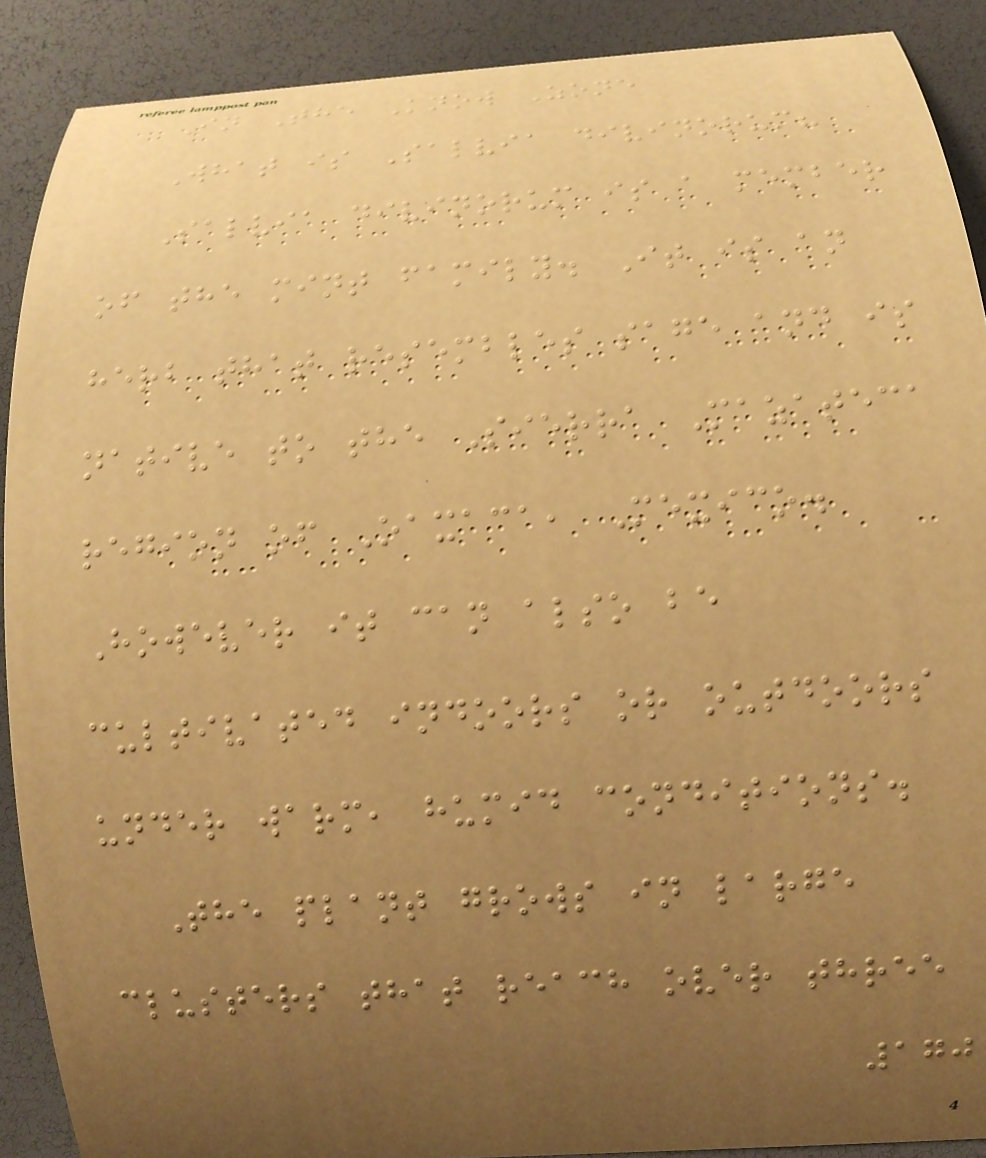In The Know Zone
What is Salvia divinorum?
Salvia divinorum is a member
of the mint family. It is an
herb that resembles sage and is
native to the Sierra Mazateca
region of Oaxaca, Mexico.
However it can also be
cultivated indoors or outdoors
under warm, humid conditions.
The plant grows in large
clusters that reach over three
170
